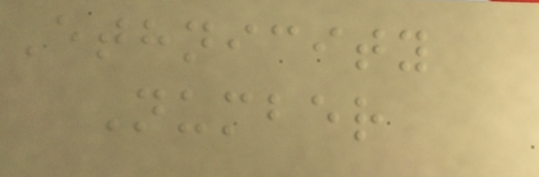Ethnicity
Number
